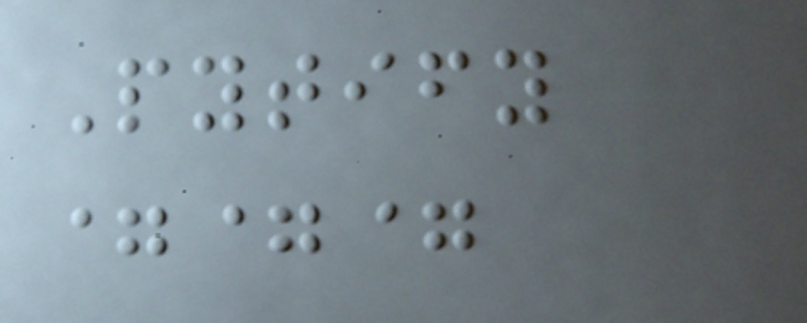Pytify
===
